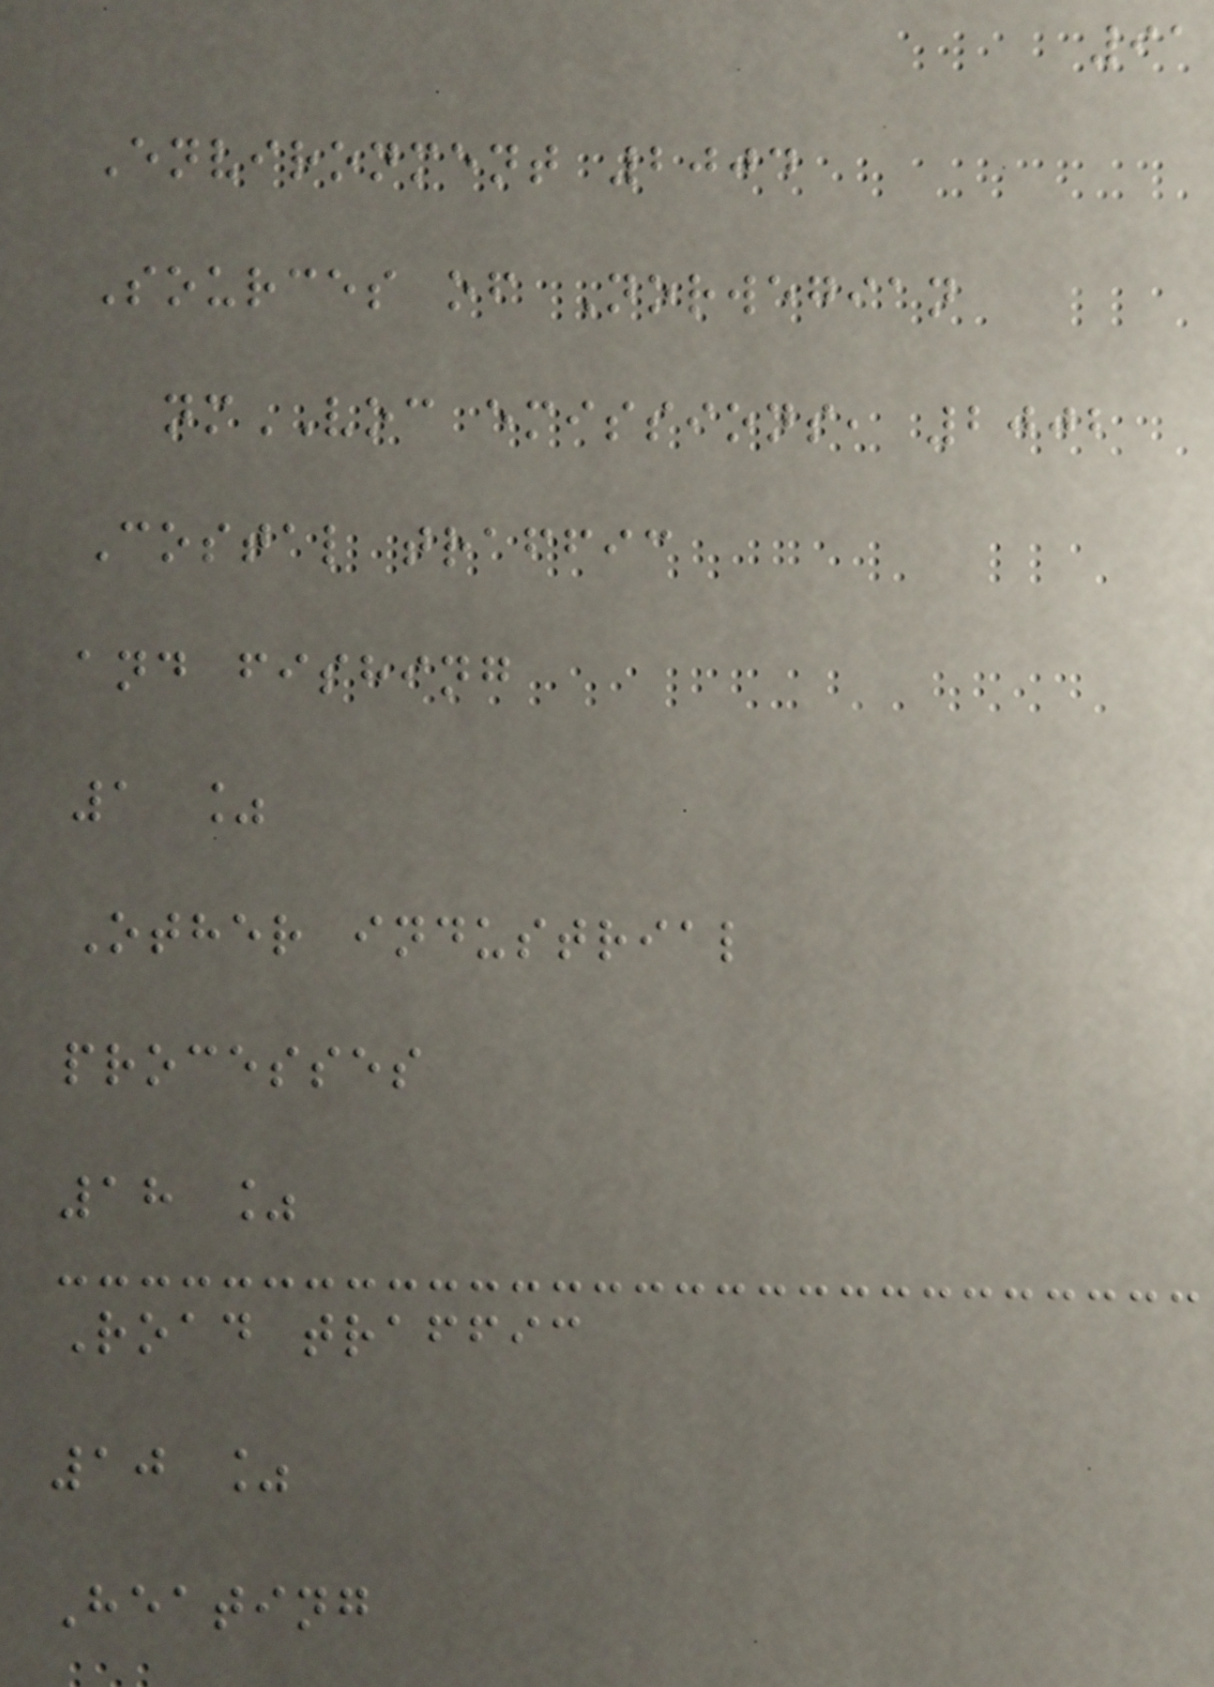91
Environment 2004
Sources of Norwegian
nmVOC emissions, 2002
Costal traffic
and fishing
1 %
Other industrial
processes
18 %
Road traffic
10 %
Heating
